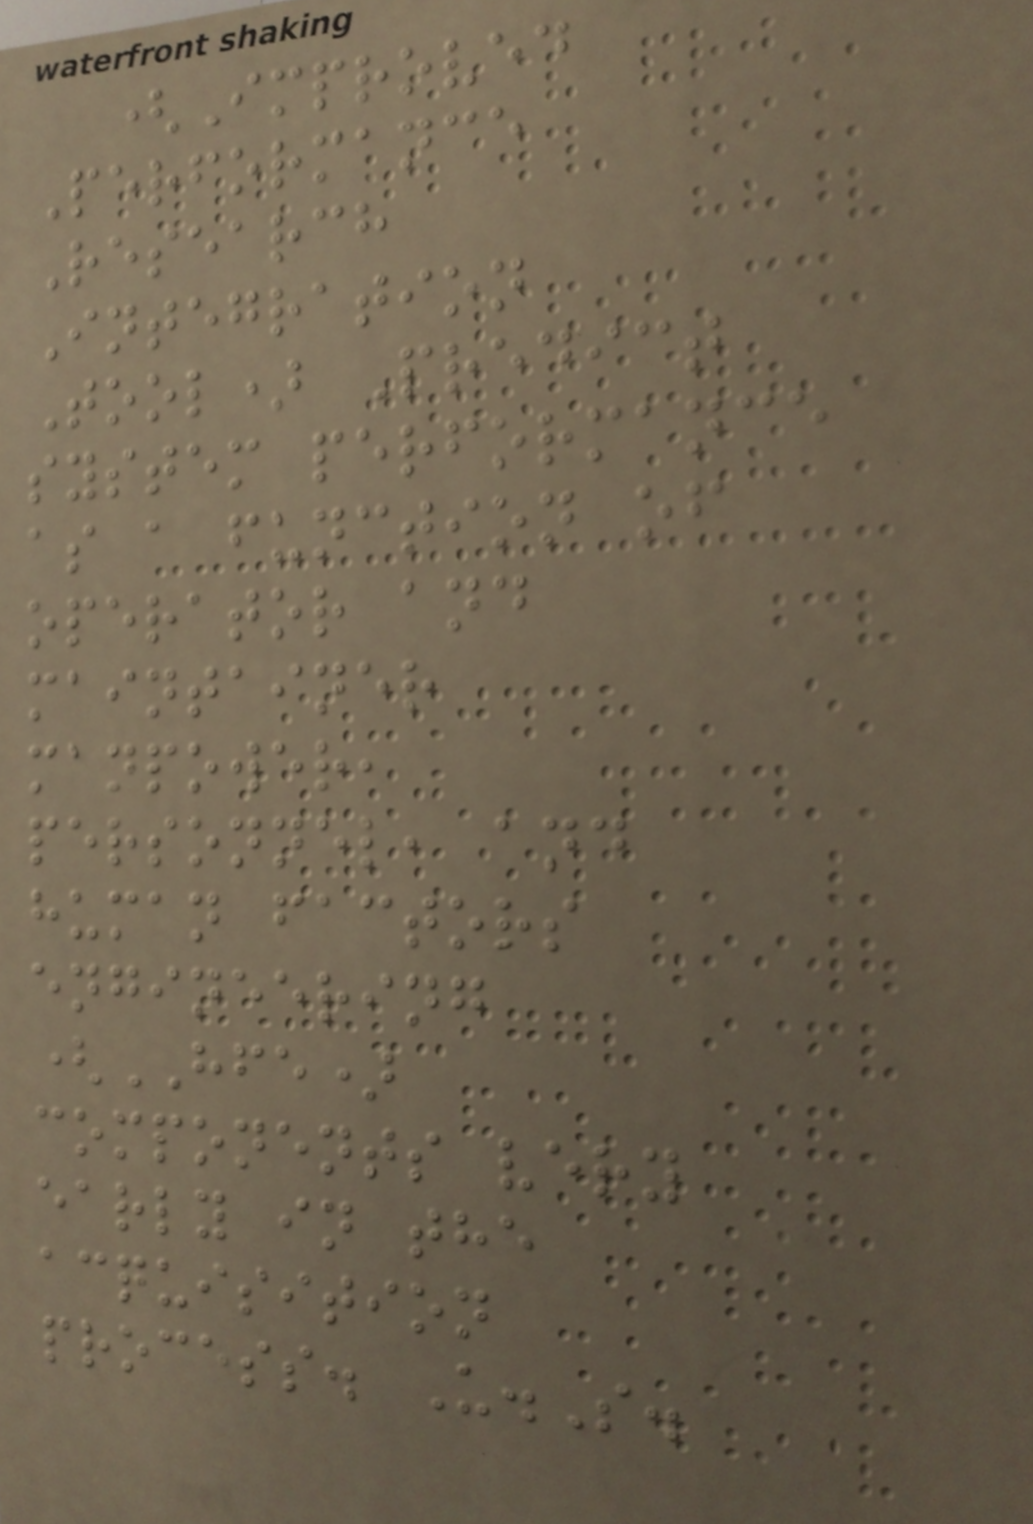(Improved
Performance
Research
Integration
Tool) Predict
system performance
as a function of
operator and
maintainer
manpower,
personnel, and
human factors
engineering
(HFE)
components very
early in the
acquisition
process. U.S.
